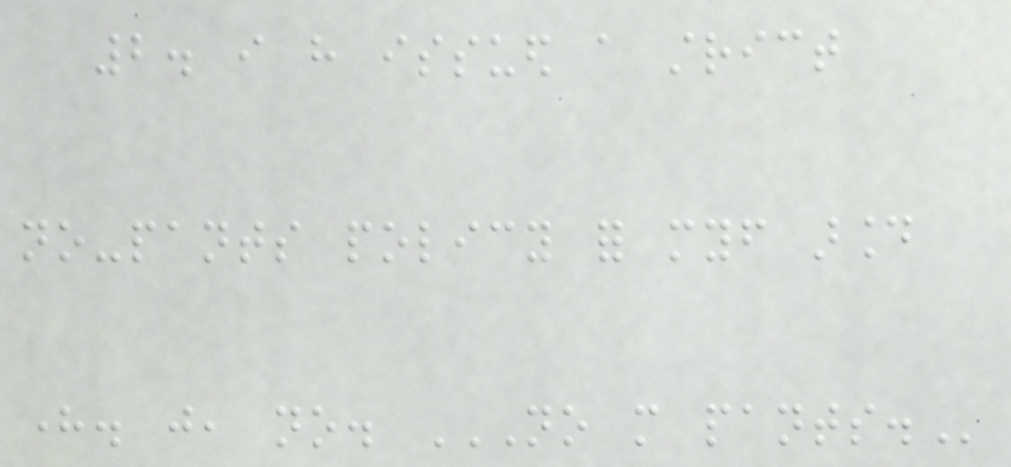2. i have issued a strict
no-pants policy for myself around
here. just, no. NO MORE PANTS.
